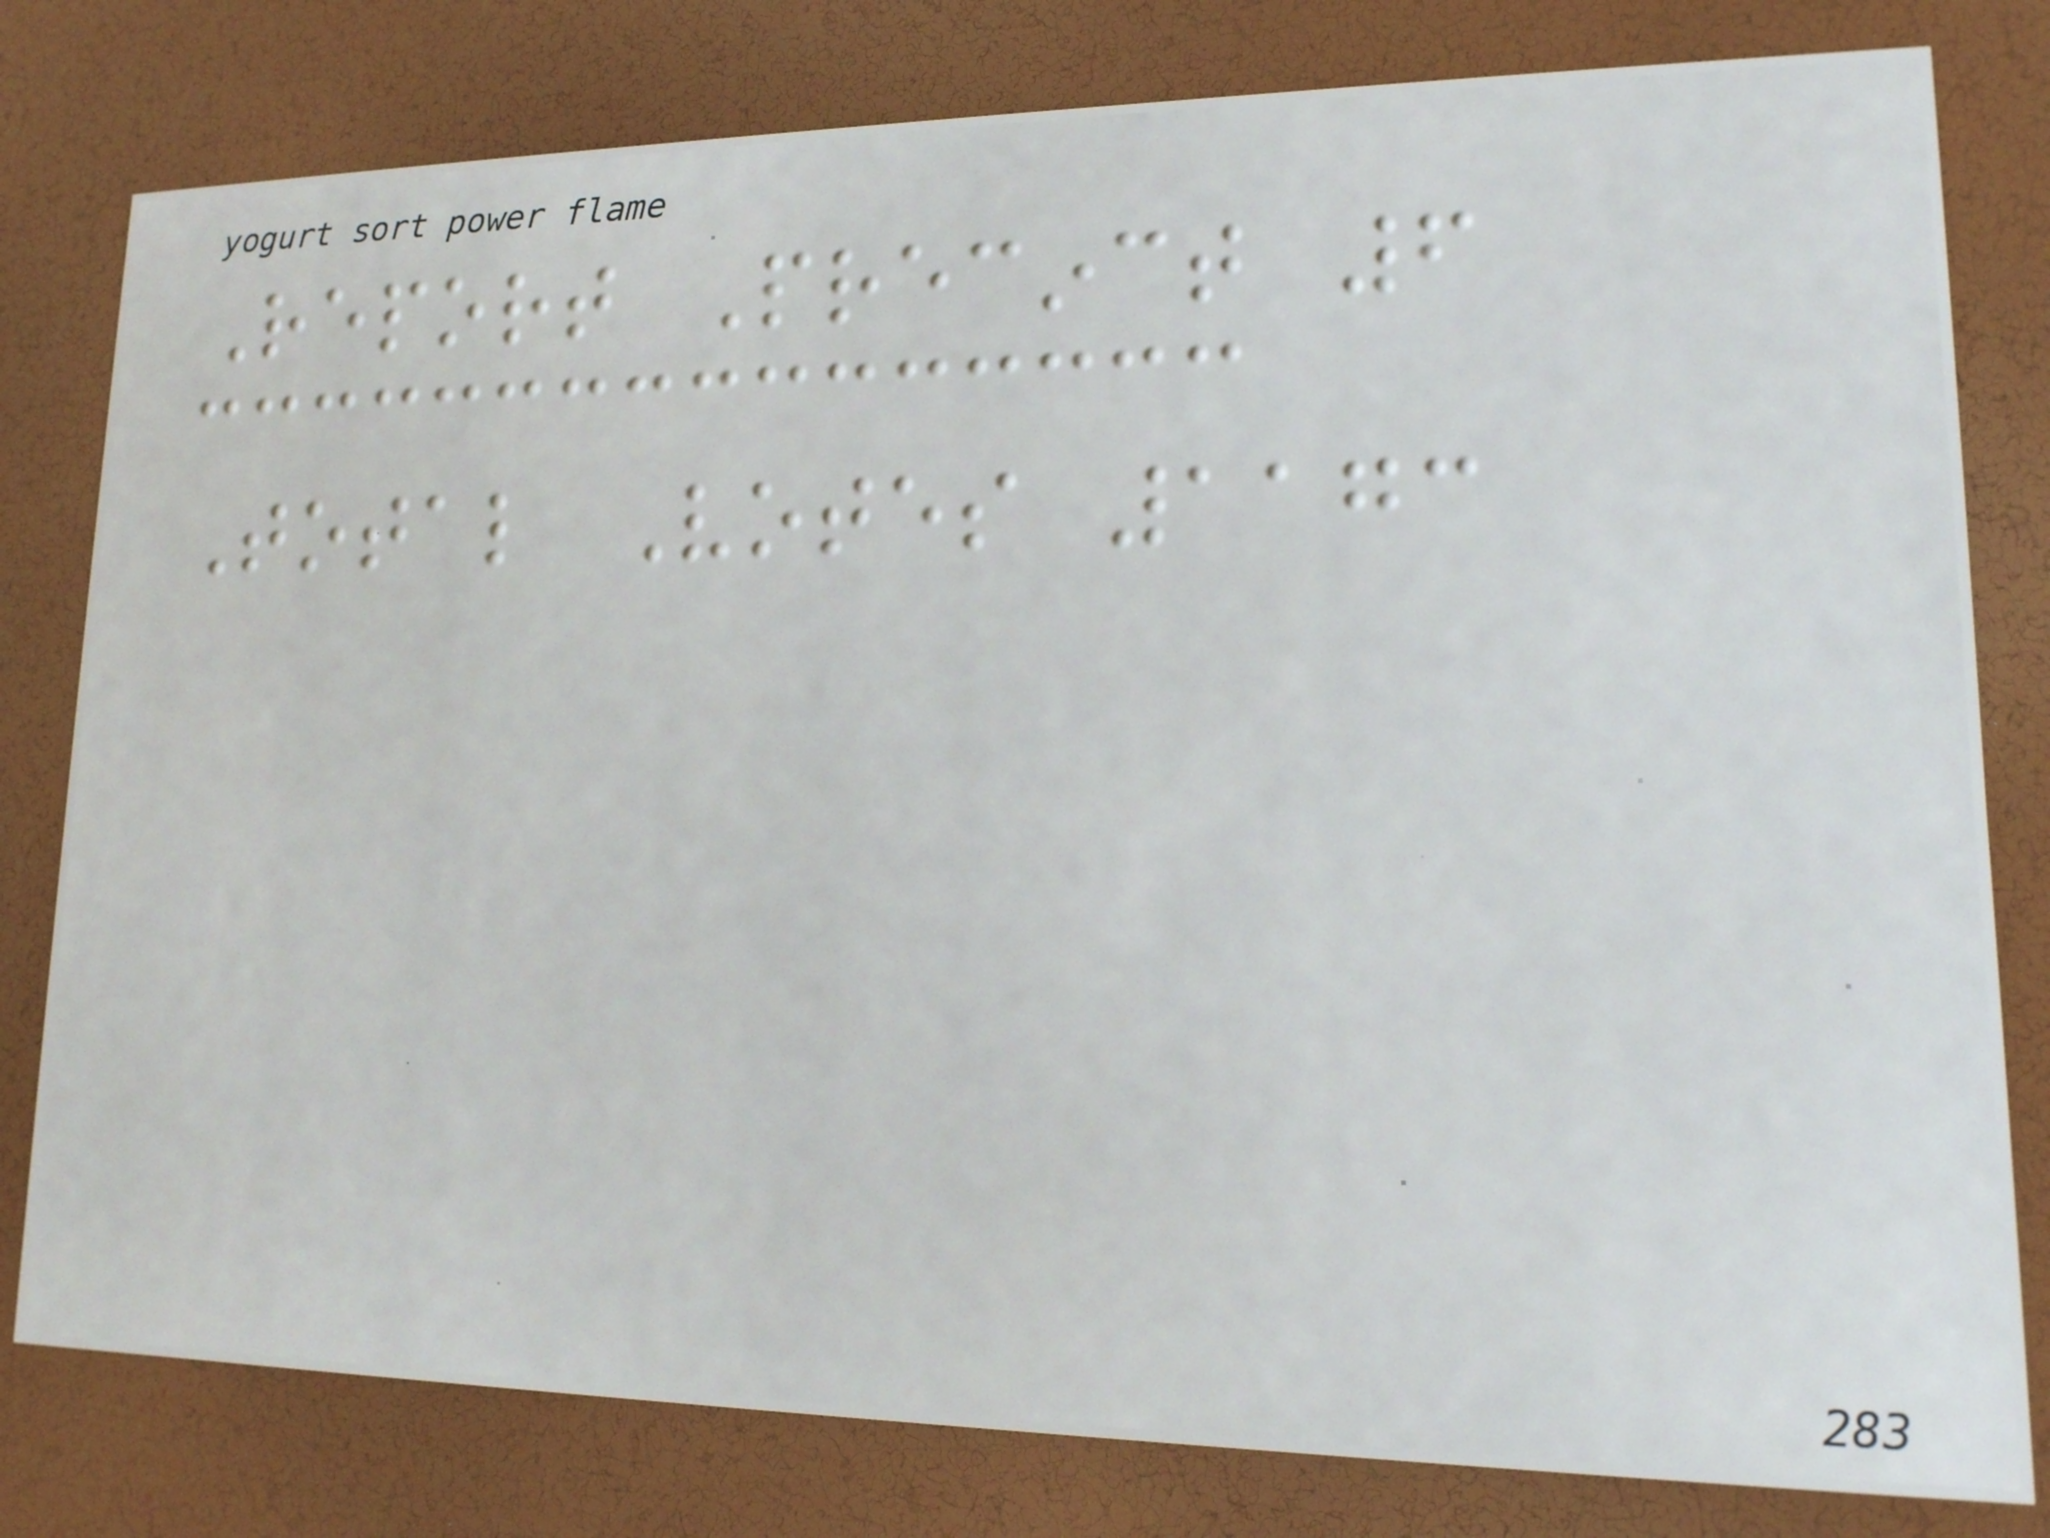Report Precinct 6
Total Votes 1173
